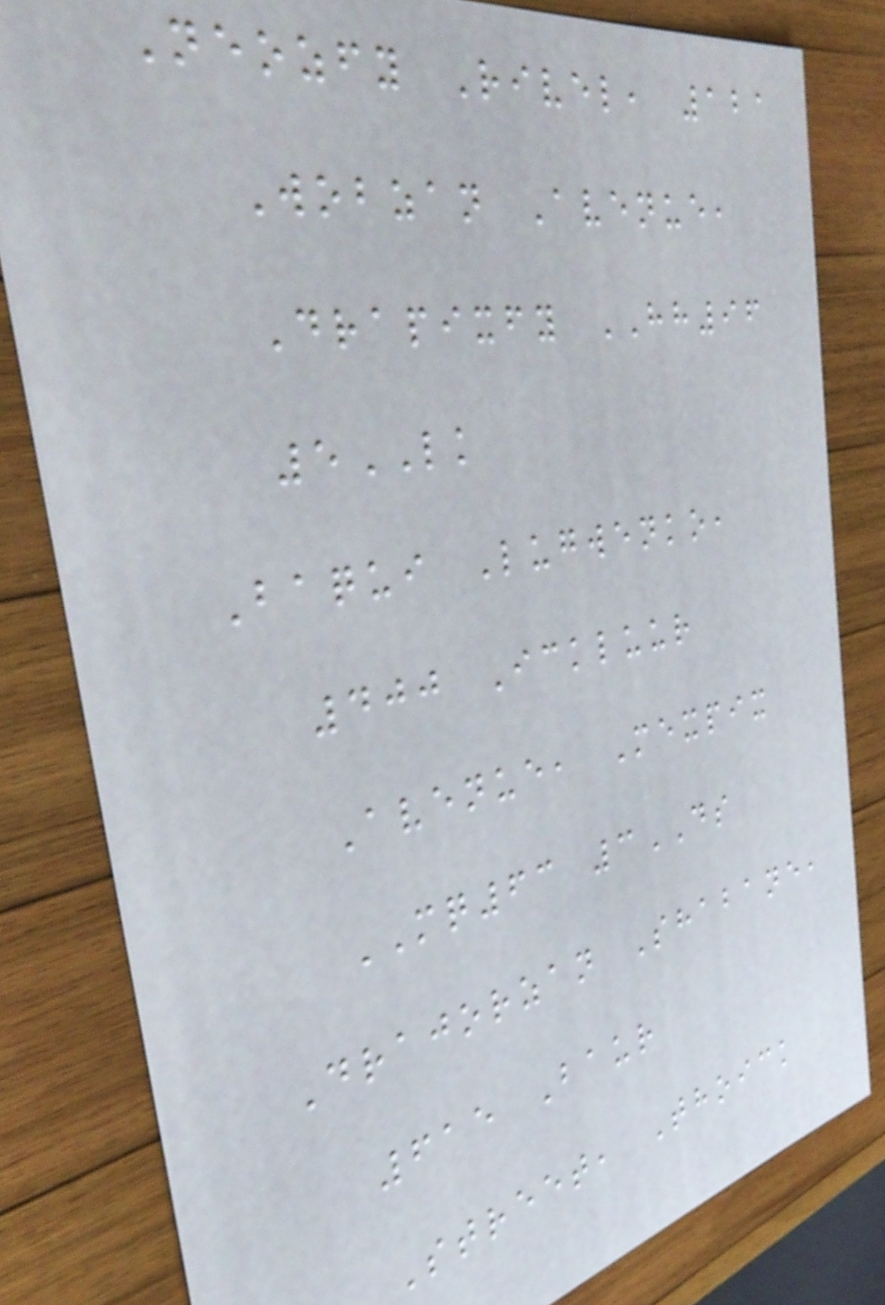Neozfy Rivel, 121
Wobzan Avenue,
Drapixfy HH96
5LK
Baqui Lugwenko,
400 Ickluur
Avenue, Mexpix
MQ63 3DS
Drajorzan Shabane,
615 Baur
Street, Thoick
